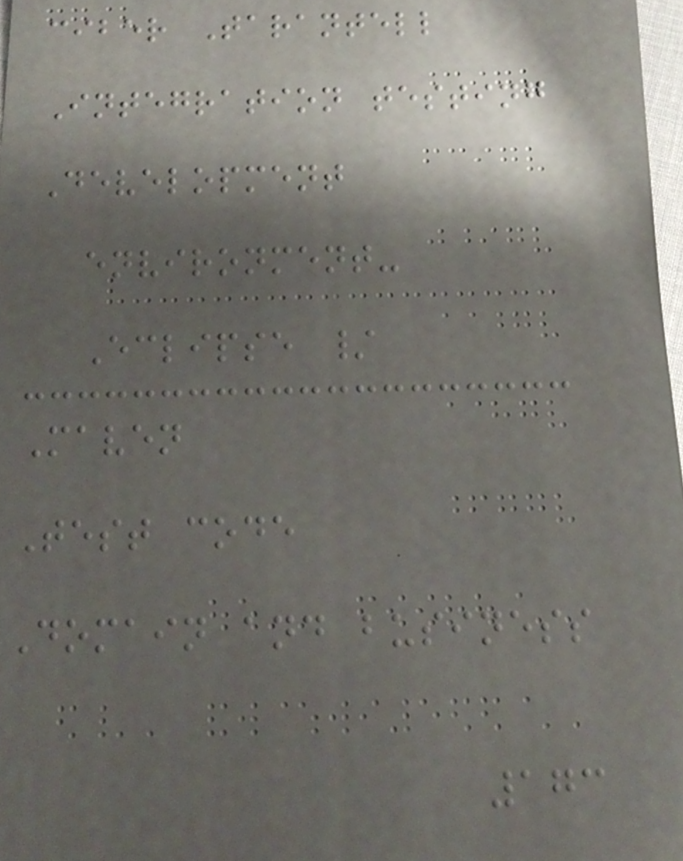ciber Tarantell
Integration testing
Development
environment-
Eclipse /
Maven
Test code
Domain and business
173
